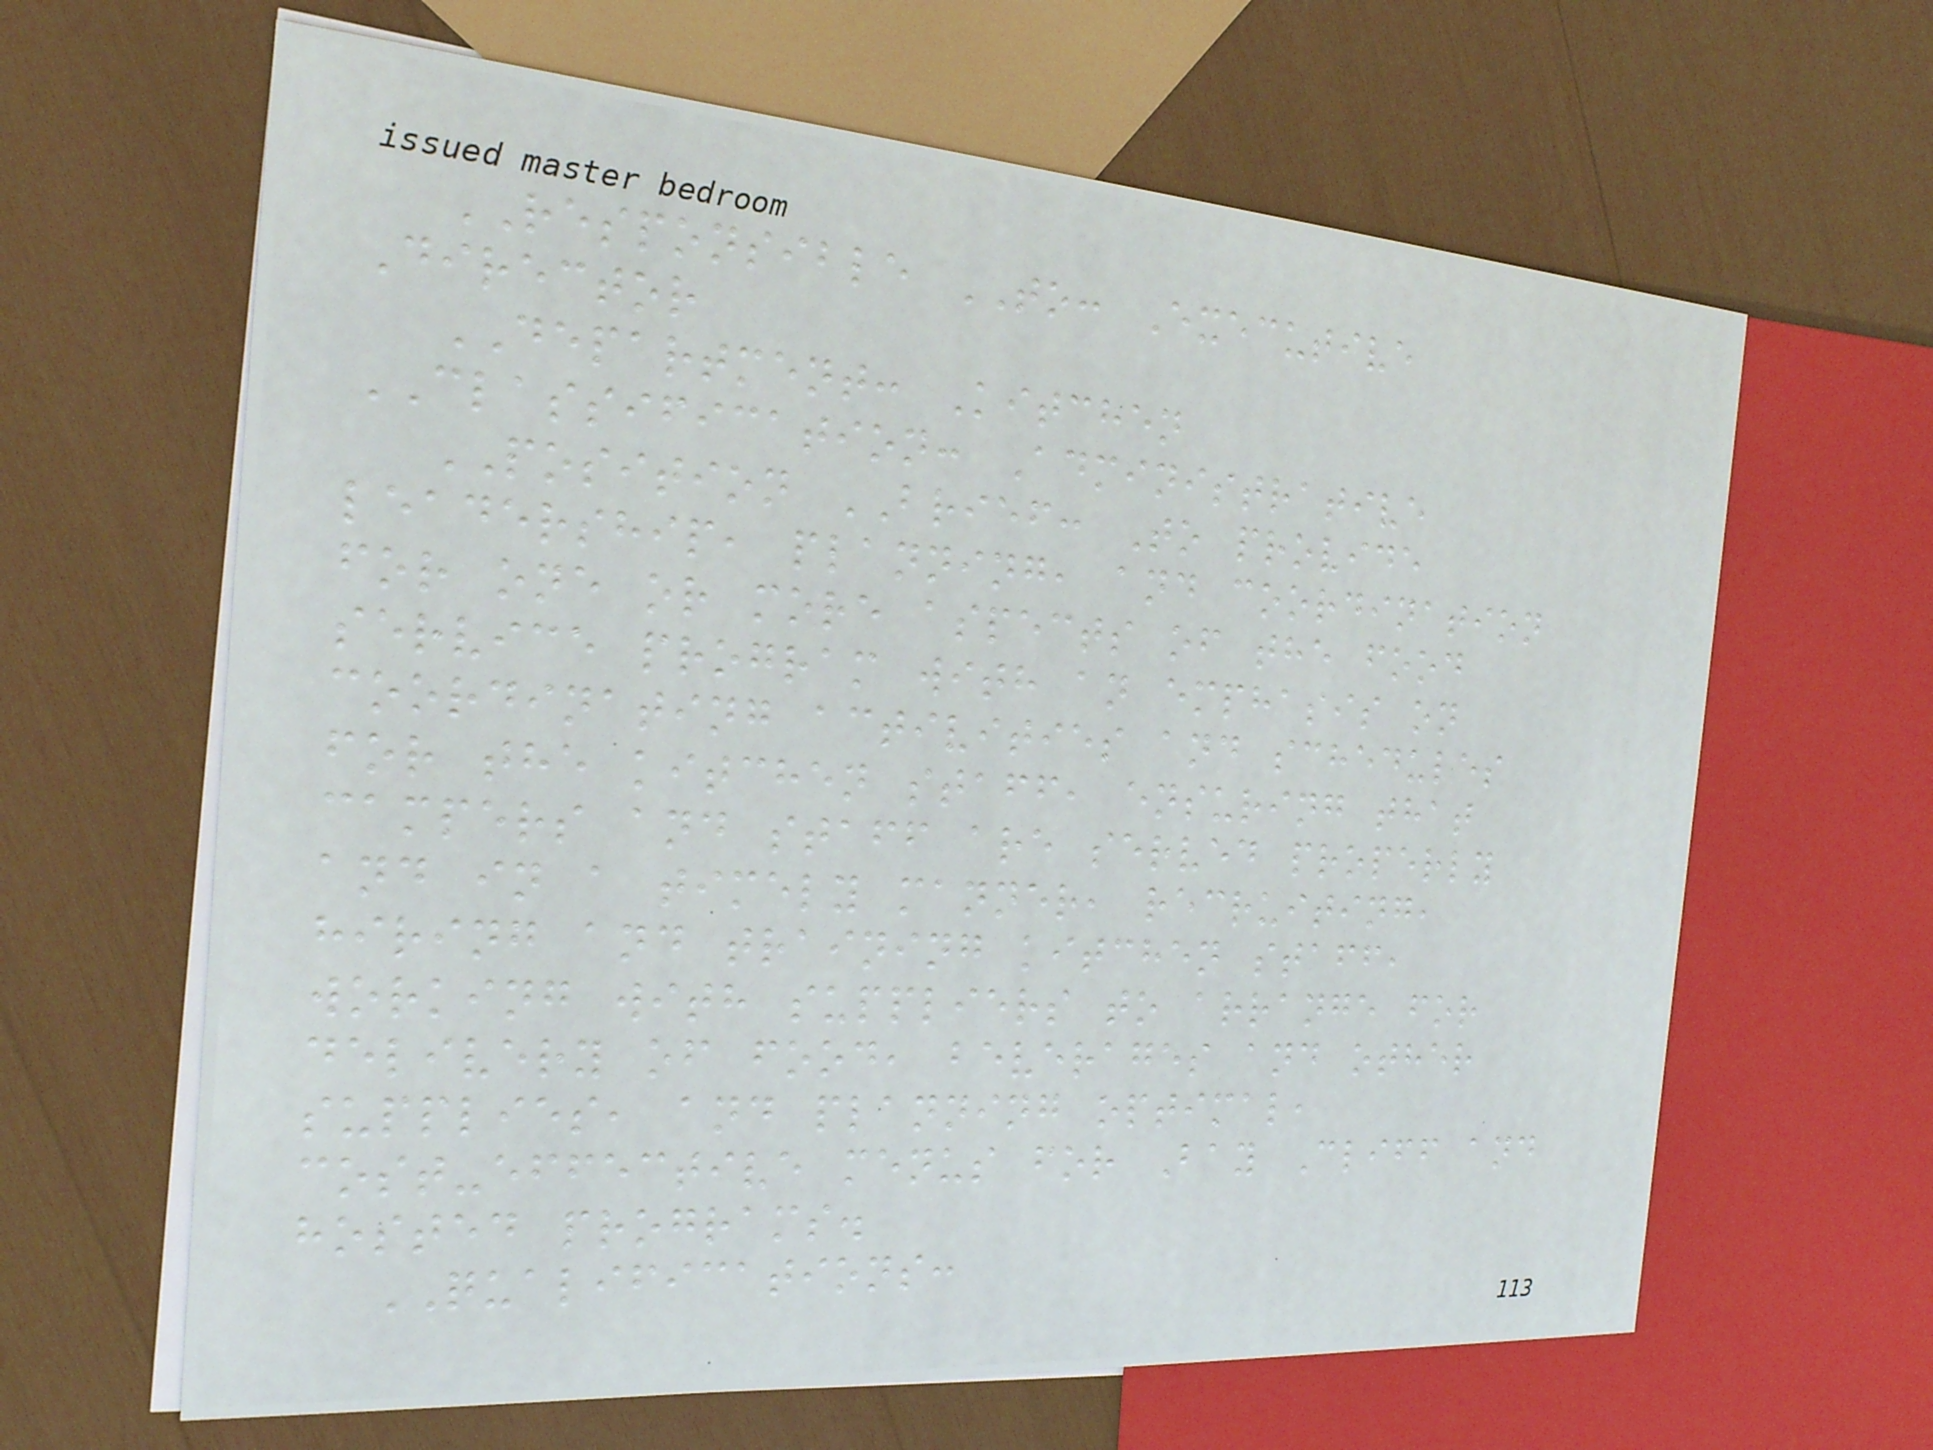RESPONSIBLE TO: Executive
Director
DEPARTMENT: Kitchen
CLASSIFICATION: Administrative
POSITION BRIEF: To provide
leadership, planning, and coordination
for one or more aspects of the food
service program with an emphasis on
coordinating activities and schedules
for the kitchen staff, ensuring that
campers and staff are served properly
and in a timely manner, recruiting,
hiring and training kitchen staff,
working with suppliers to arrange for
delivery of food, beverages and other
supplies, and planning optimal,
cost-effective menus for Bay Cliff and
hosted programs.
QUALIFICATIONS:
